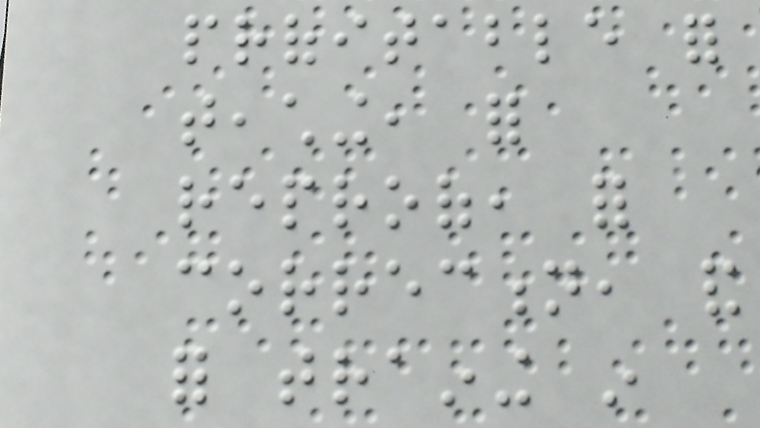profitable for
teaching, for
reproof, for
correction, and
for training in
